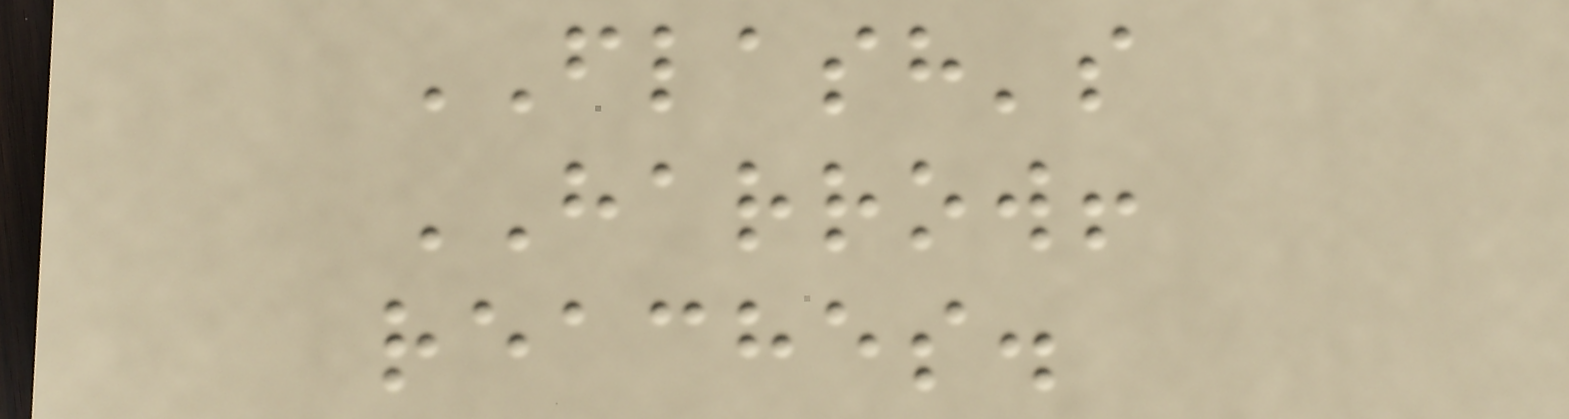FLASH's
HARROW!
reaches.
